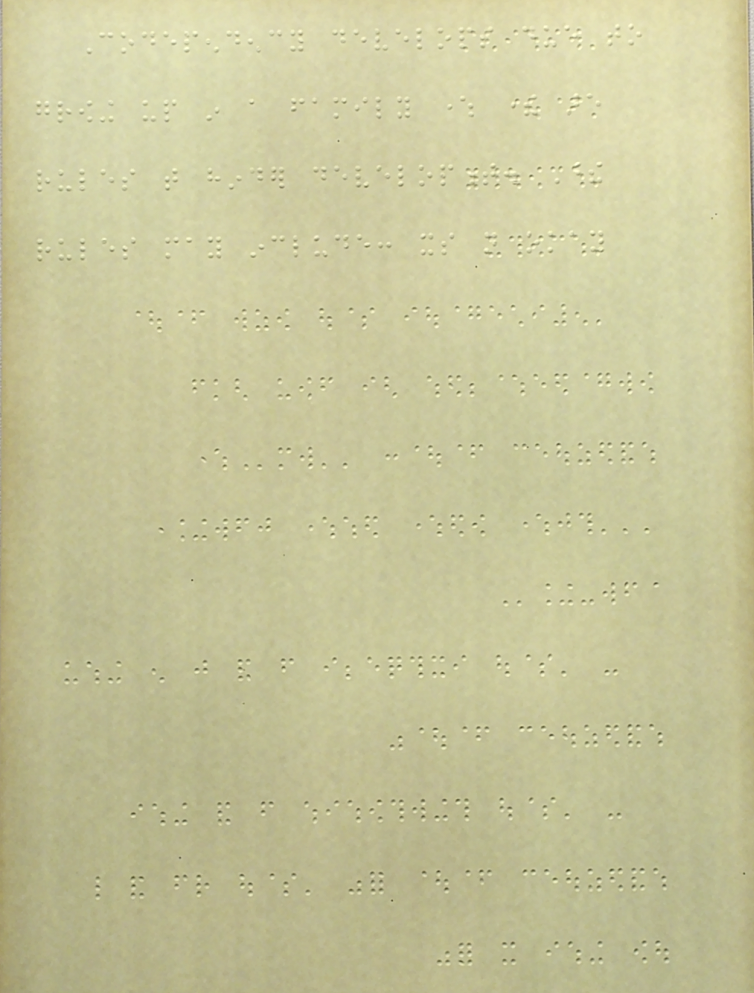Codependency develops due to
growing up in a family where there are
rules that hinder development. These
rules may include: its not okay
